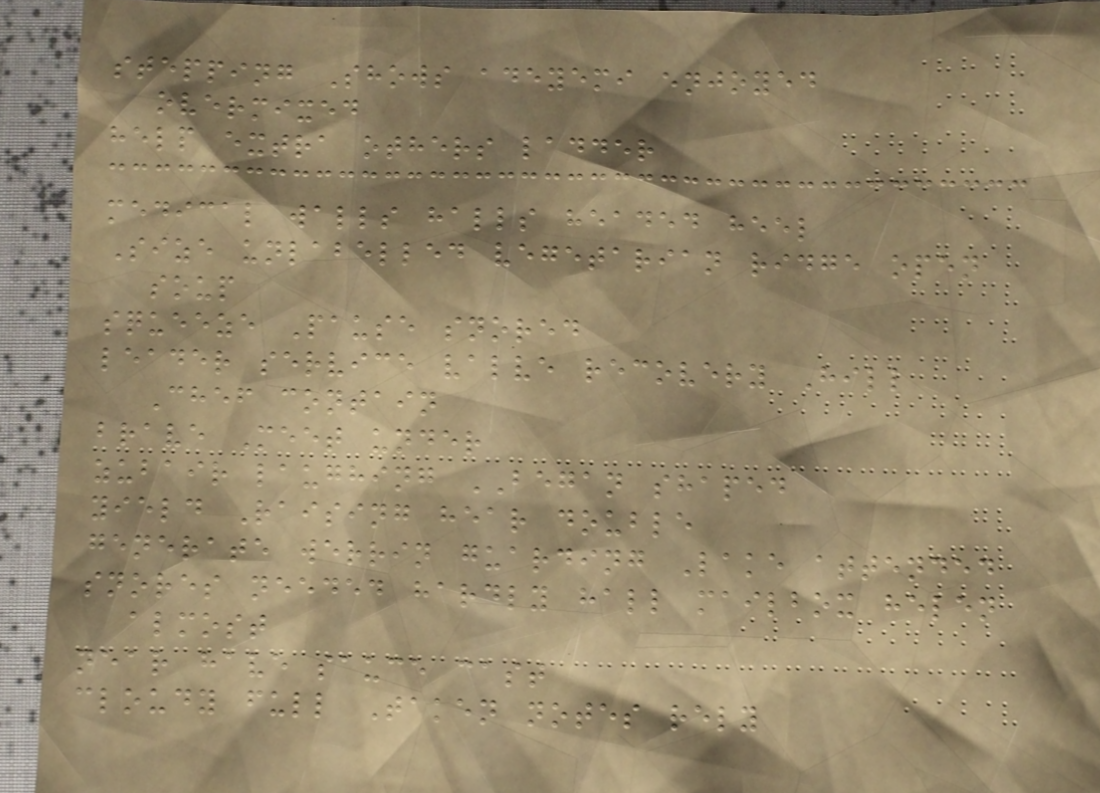stepping Shows adeyemi enjoyed
overmixed
help extra others ladder
medical walls halls headed heel
Size unlabelled vegetarian ridge open
soup
squeeze Pause snored
leader service valve recovery Hill
Chef contain
brave Meet under
zubair laughing BEGAN shaped
yield Raising hear double
generate werrin guarding Lake attended
snores needed hardly hall mailbox helen
almost
near have sauce cast
cloudy full Taken notes rely
